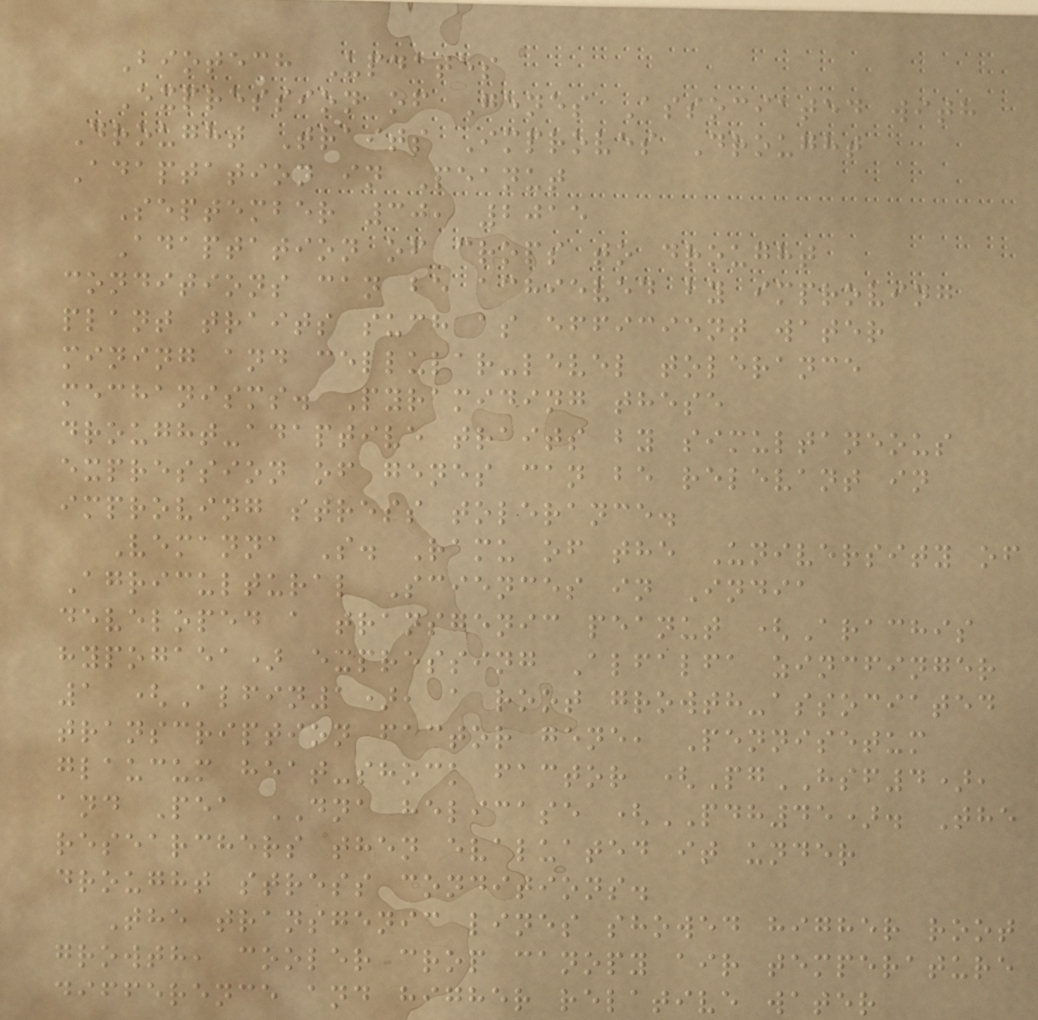Biotech Updates
Expression of Genes Associated with
Drought Traits Improves Drought
Adaptation in Peanut
September 30, 2015
Adaptation of crops to drought
conditions can be achieved by improving
plant traits such as efficient water
mining and cellular-level tolerance
mechanisms. Pyramiding these
drought-adaptive traits by simultaneous
expression of genes can be relevant in
improving stress tolerance.
Vemanna S. Ramu of the University of
Agricultural Sciences in India
developed a transgenic peanut (Arachis
hypogaea) expressing Alfalfa zincfinger
1 (Alfin1), a root growth-associated
transcription factor gene, Pennisetum
glaucum heat-shock factor (PgHSF4),
and Pea DNA helicase (PDH45). The
researchers then evaluated it under
drought stress conditions.
The transgenic lines showed higher root
growth, cooler crop canopy air temperature
difference and higher relative water
